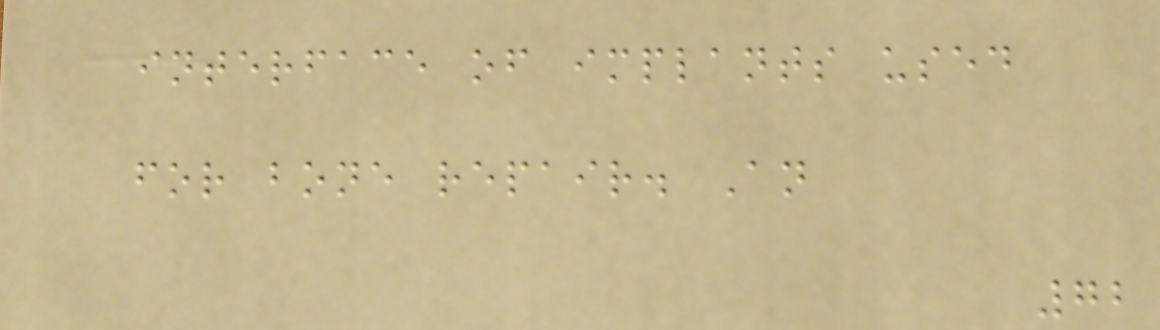interface of implants used
for bone repair. An
72
